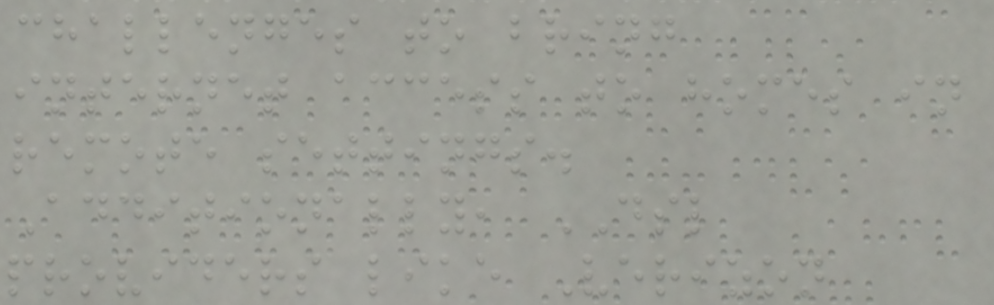challenges to bring
internet access to homes in
remote settings.
Additionally, DSL
providers like Verizon
